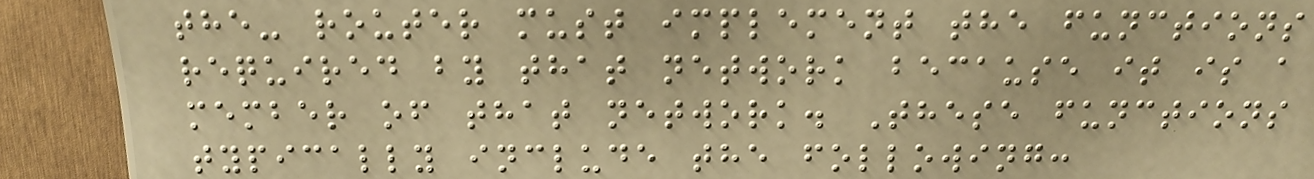the- router must implement the functions
required by that network because it is a
member of that network. These functions
typically include the following:
